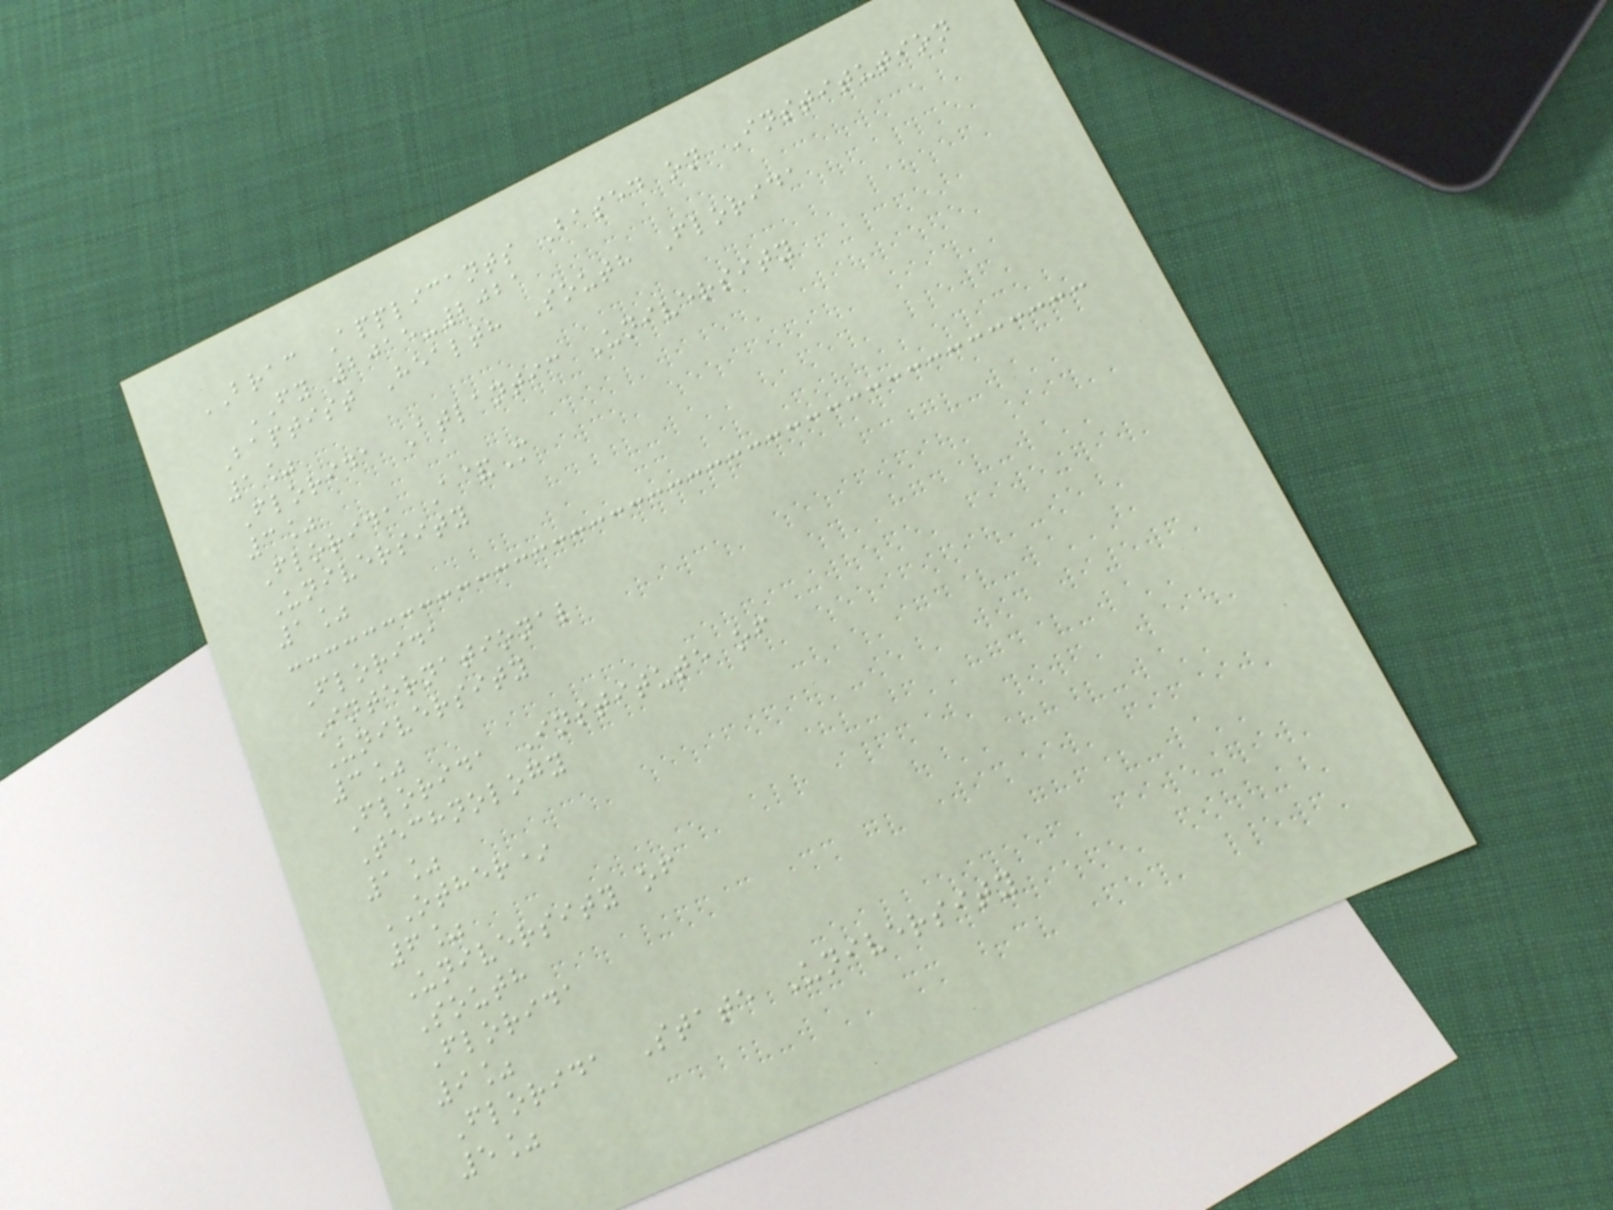BRAC Applicants Based on Institution
FY 2015-2021
Baptist Health South Florida
1%
Florida Atlantic University
3%
Florida A&M
University
1%
Florida
International
University
3%
Florida Institute of
Technology
1%
OTHER*
6%
University of
South
Florida
9%
Florida State University
5%
